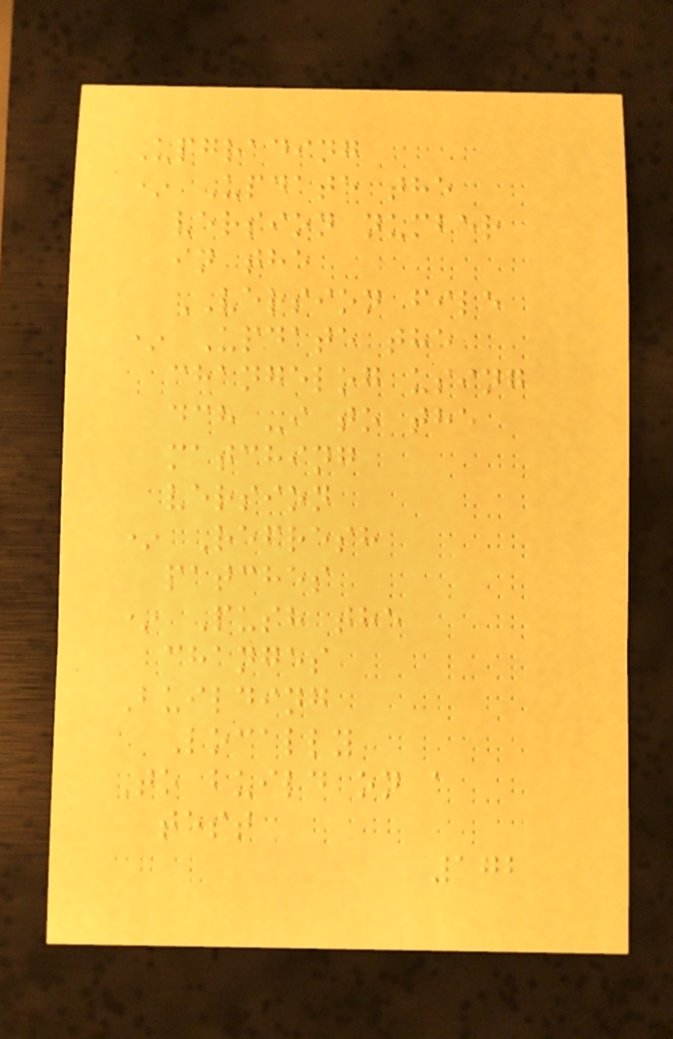Upgrading
* Update the
version number
in the
VERSION file
* Update the
changelog using
dch -i to the
matching
version
* Refresh
patches
* Push the
changes
Building
Locally
To build on a
test
172
